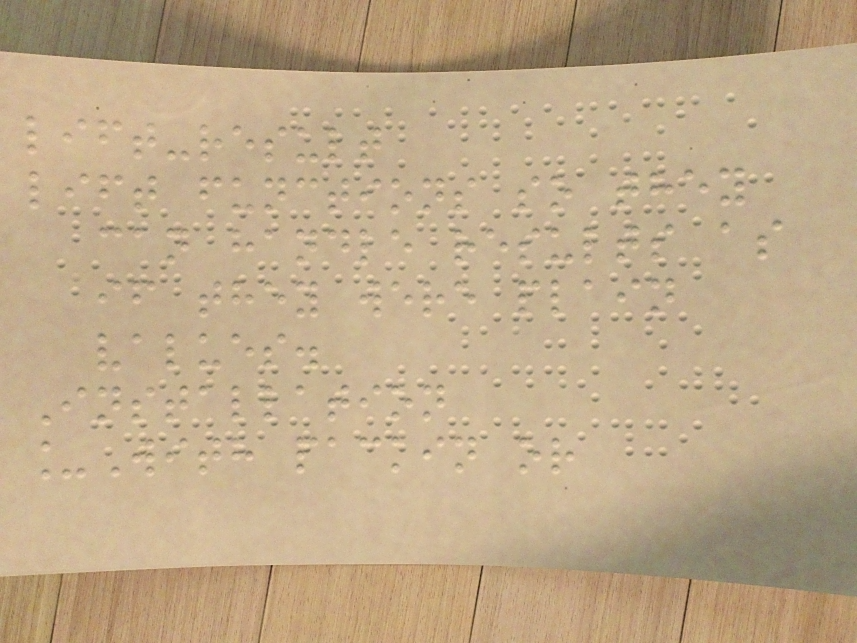lift-result
lift functions so they
can handle results as
if they were plain
values.
Installation
_With packin or
